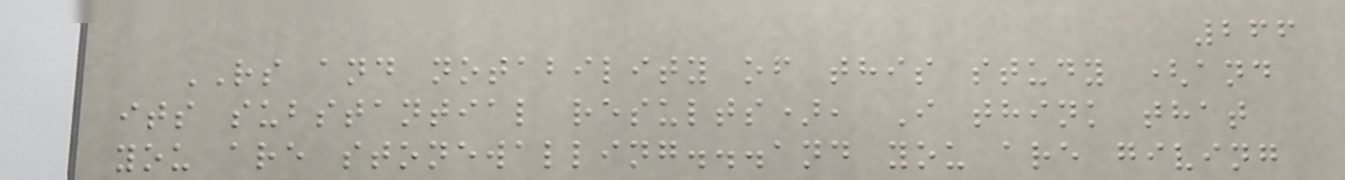266
RS and notability of this study (and
its substantial results), I think that
you are stonewalling...and you are giving
